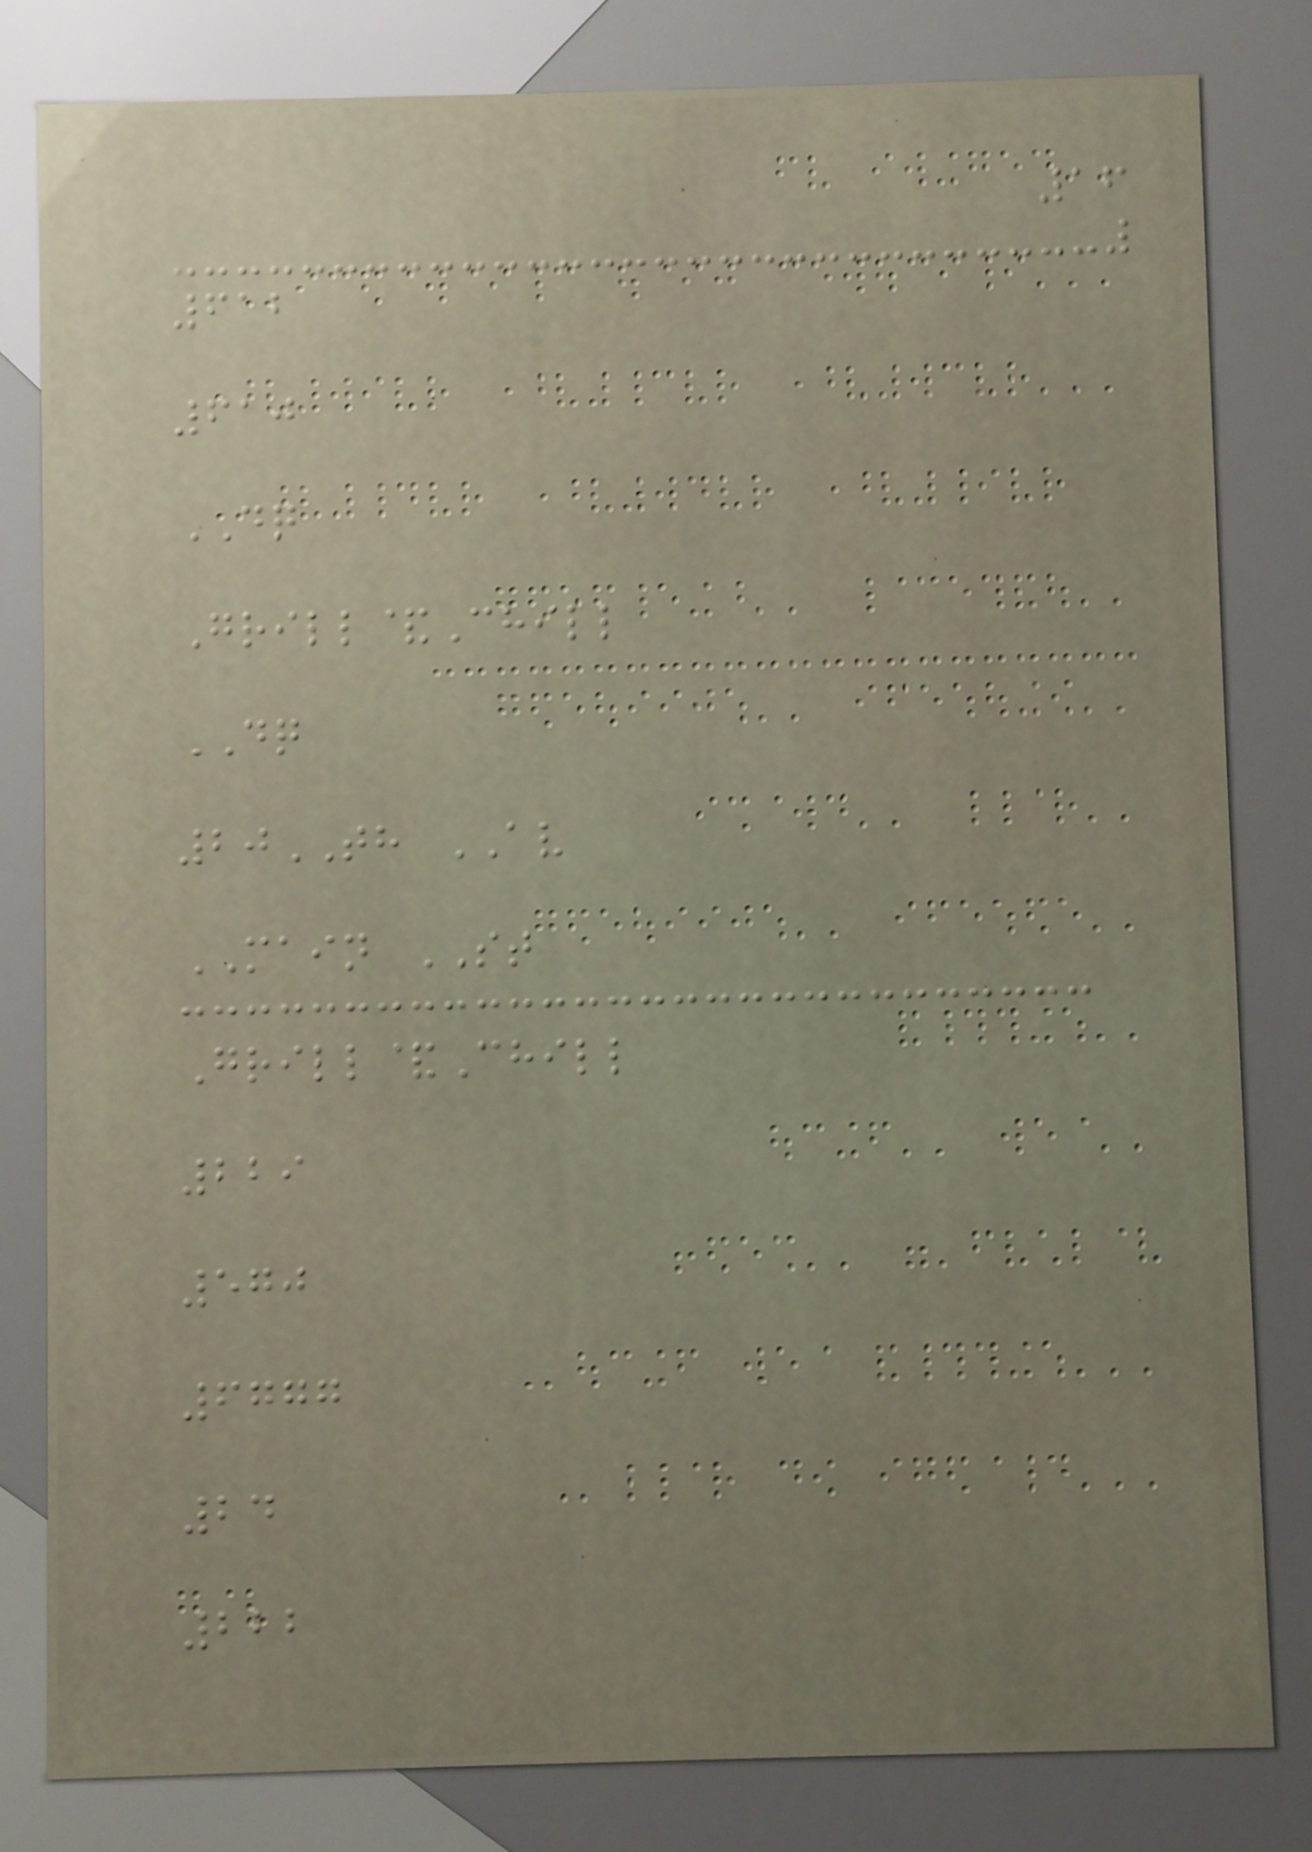16
612
610
DQ
Grill&Chill
DQ
20TH AV
MAIN ST
Grill&Chill
229
570
6777
24
222
